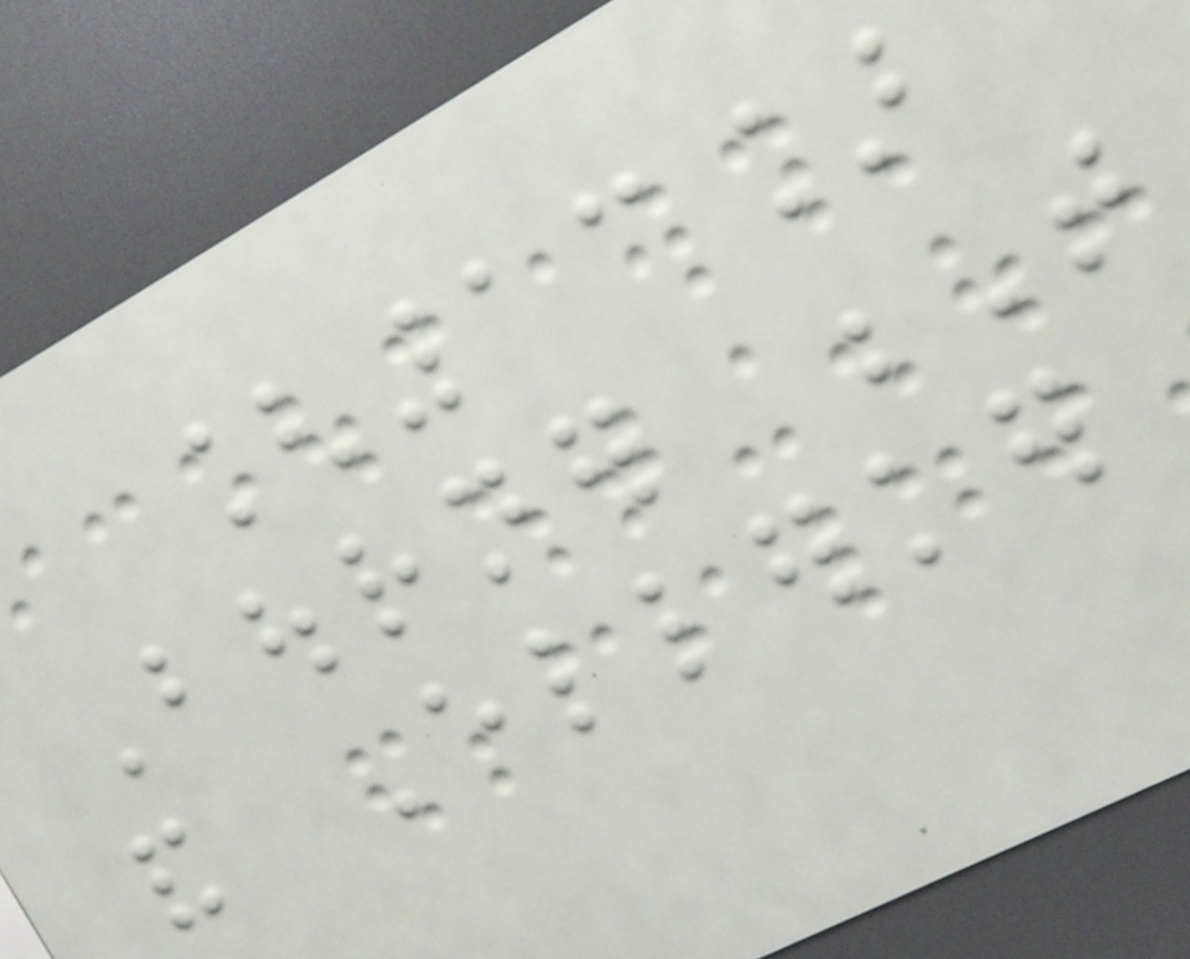[13]
Bourner T
and Ellerker
